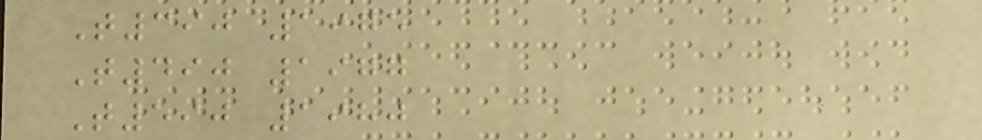T390 1975
T490 1977
T590 1980
